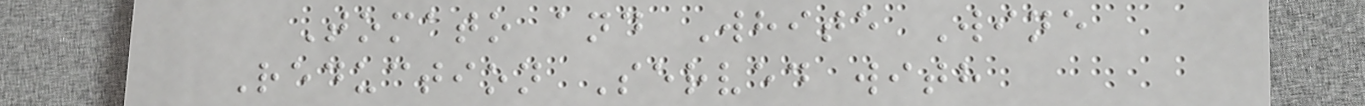Tomato and White Wine
Reduction Served with
